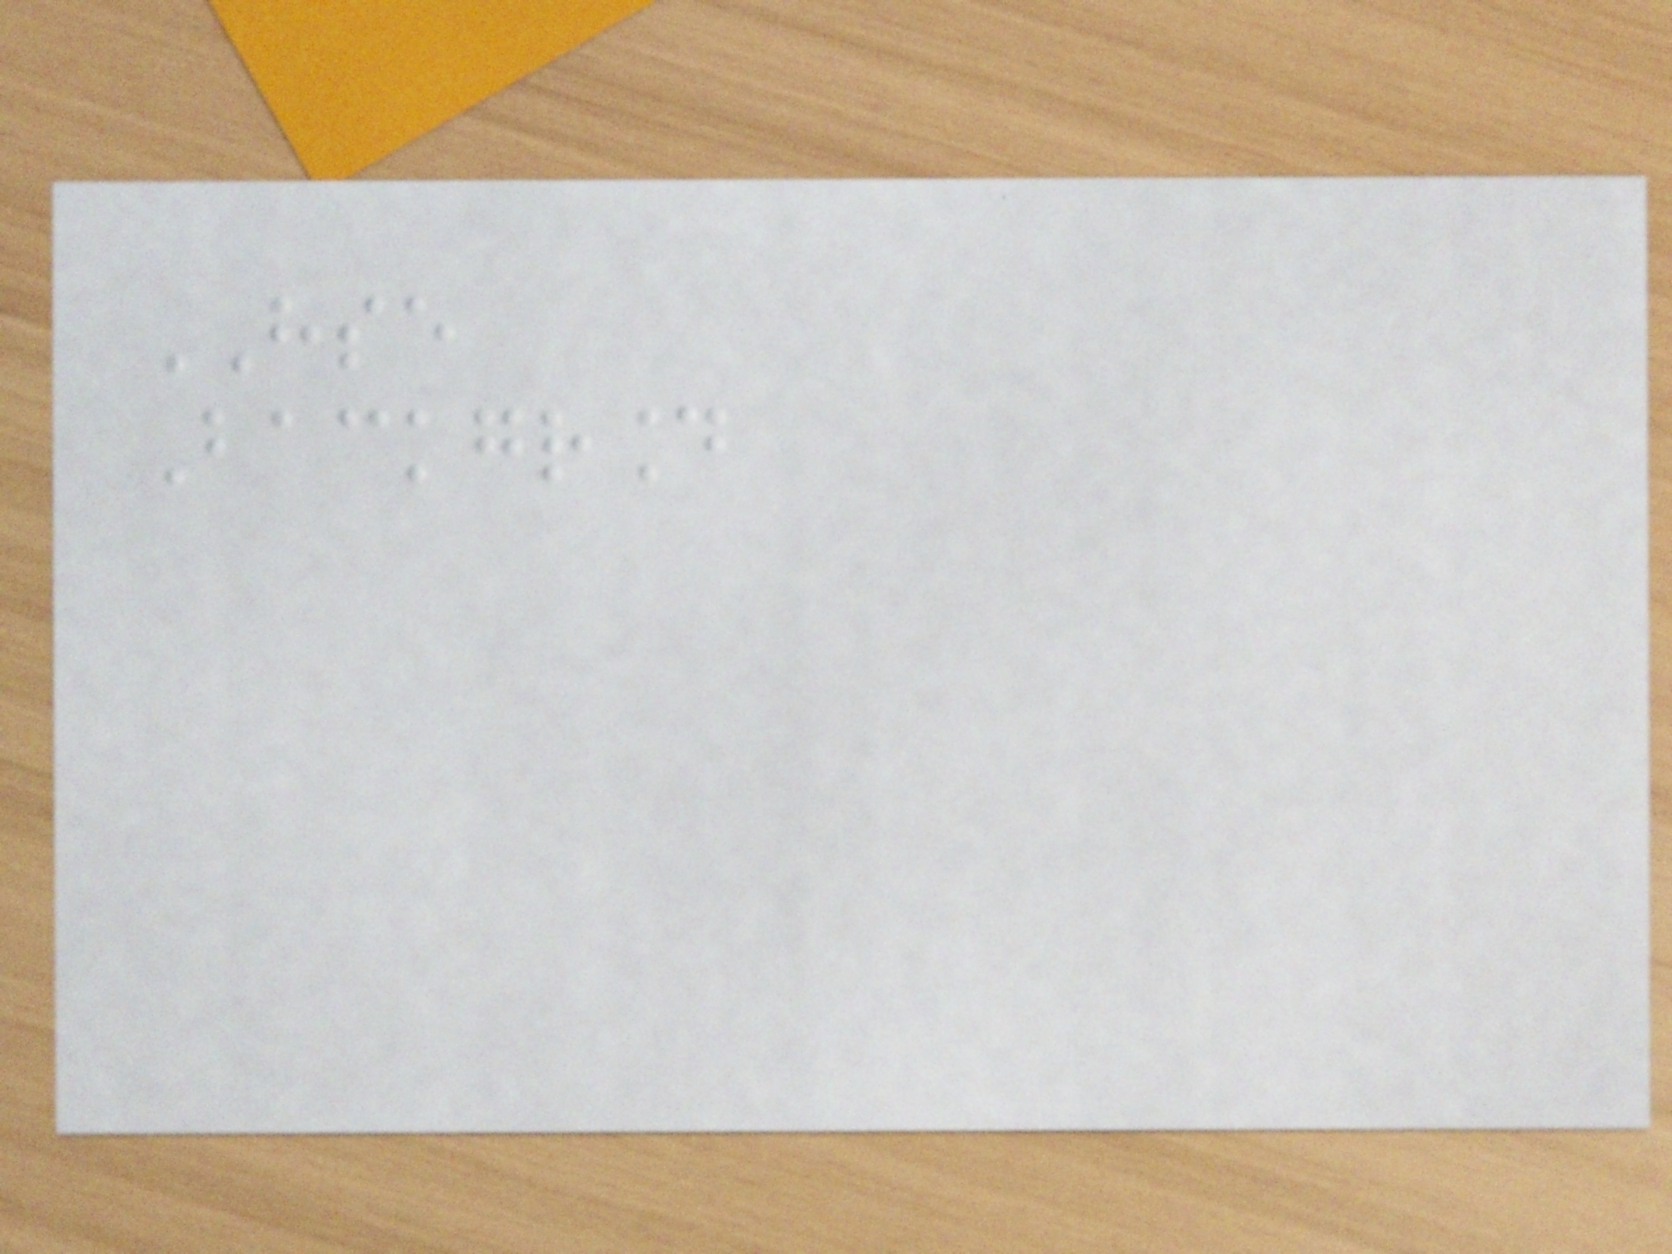HSE
Background
